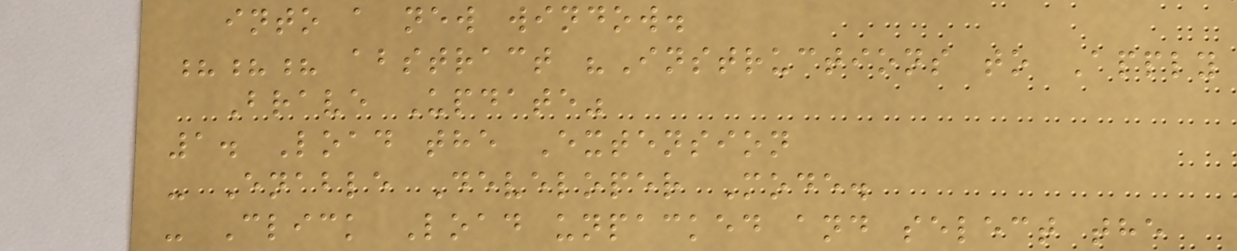into a new window.
??? abstract "Instructions to Apply
Brave Update"
1. Load the Extension
- Enable Developer Mode.
- Click Load unpacked and select the
